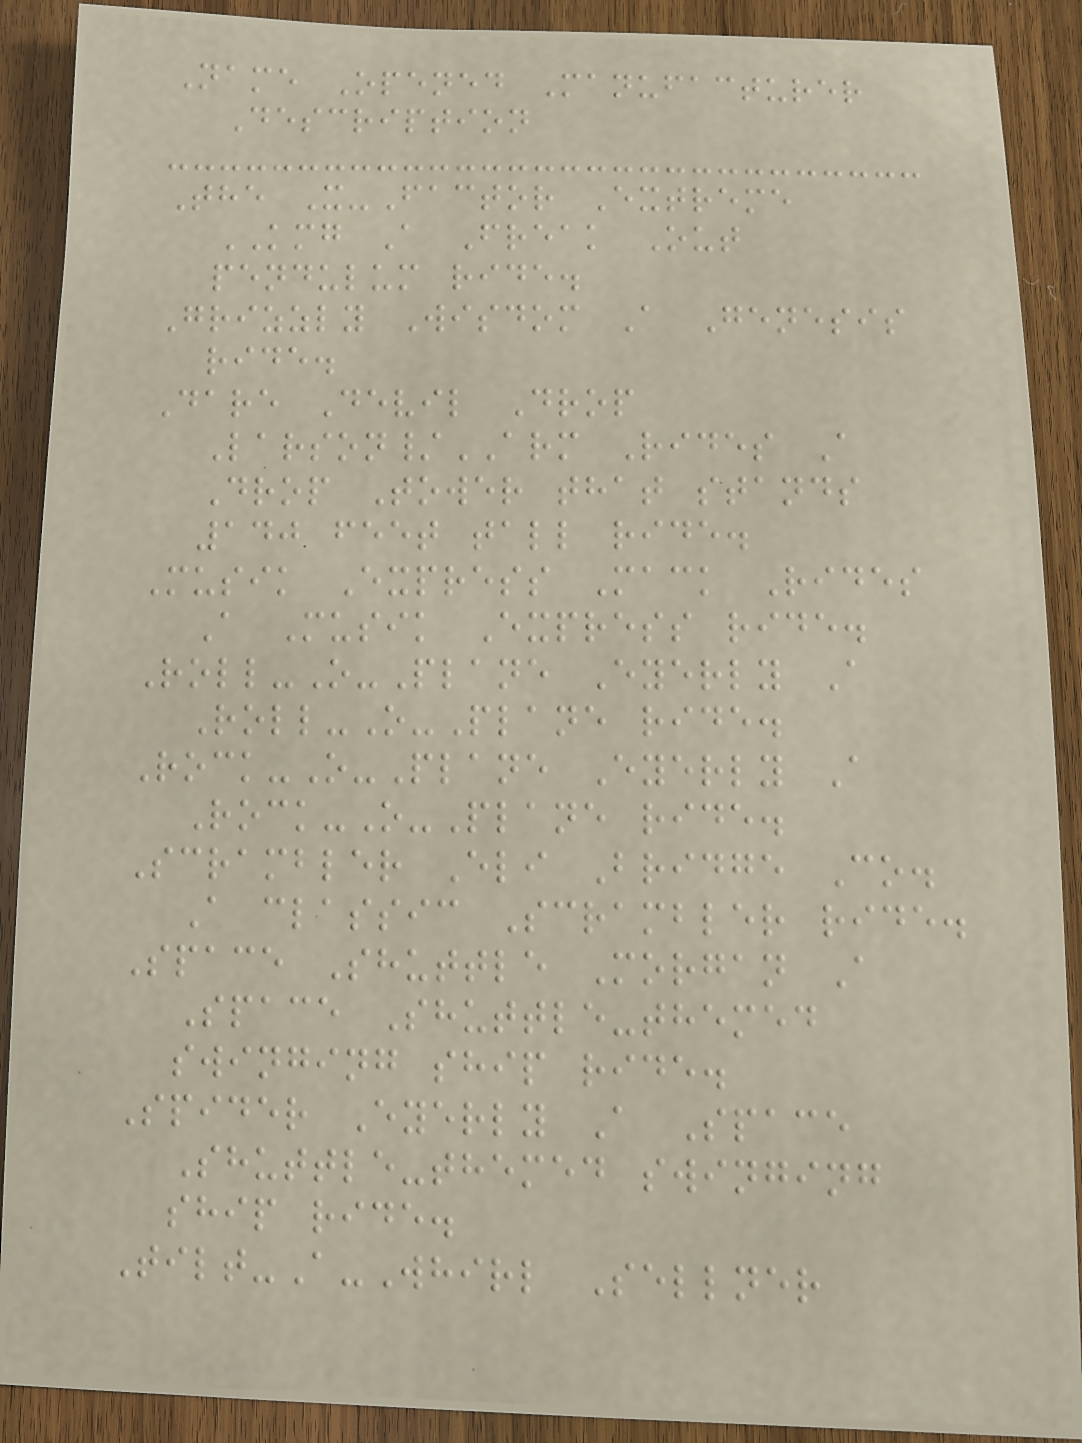Name Opened Manufacturer
Description
The X-Factor Extreme
KMG A Freak Out
pendulum ride.
Grizzly Wisdom A Genesis
ride.
Dare Devil Drop
Larson/ARM Rides A
Drop Tower that stands
140 feet tall ride.
Musik Express Mack Rides
A Musik Express ride.
Roll-O-Plane Eyerly A
Roll-O-Plane ride.
Rock-O-Plane Eyerly A
Rock-O-Plane ride.
Scrambler Eli Bridge Co.
A classic Scrambler ride.
Space Shuttle Morgan A
Space Shuttle-themed
swinging ship ride.
Spider Eyerly A Space
Shuttle-themed swinging
ship ride.
Tilt-A-Whirl Sellner
